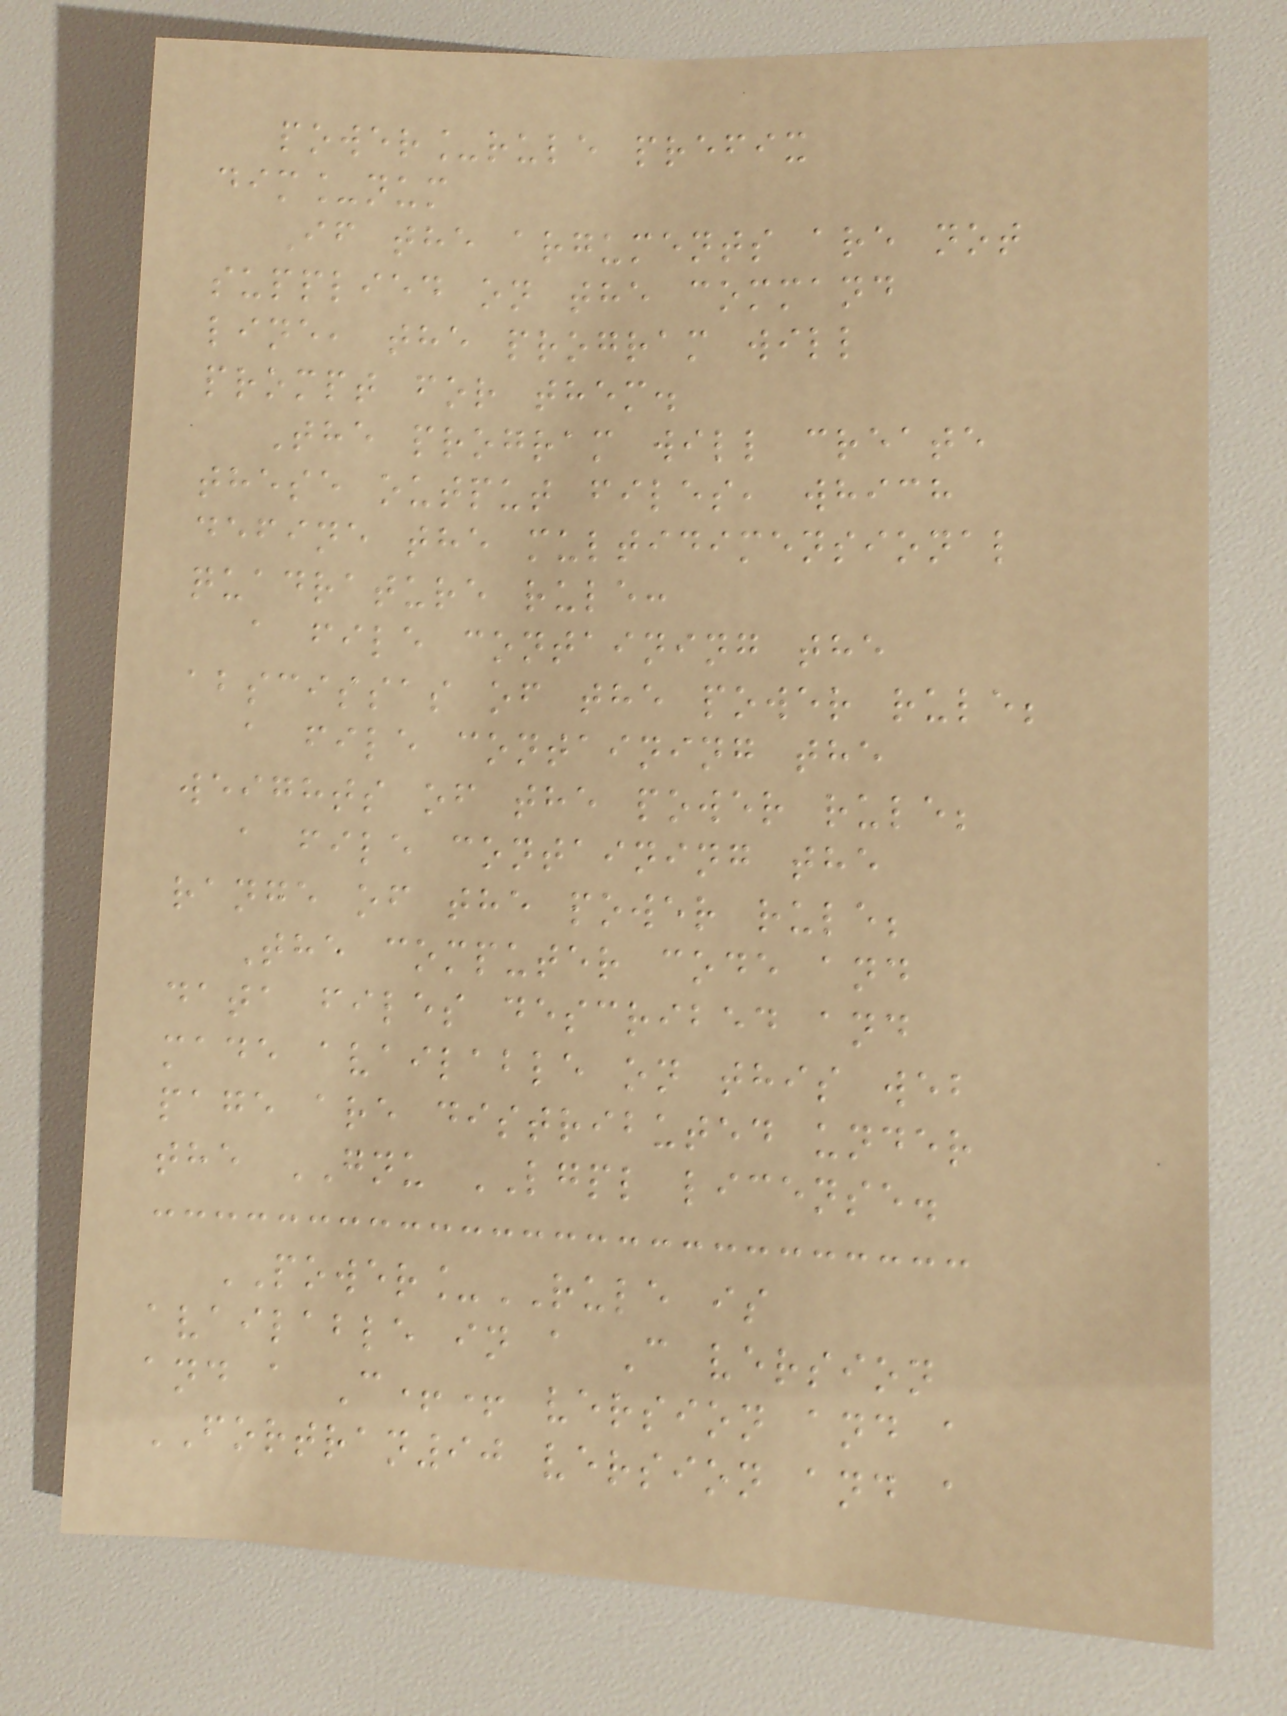power_rule prefix
dim_num
If the arguments are not
supplied on the command
line, the program will
prompt for them.
The program will create
these output files, which
define the multidimensional
quadrature rule:
a file containing the
abscissas of the power rule;
a file containing the
weights of the power rule;
a file containing the
range of the power rule;
The computer code and
data files described and
made available on this web
page are distributed under
the GNU LGPL license.
POWER_RULE is
available in a C version
and a C++ version and a
FORTRAN90 version and a
